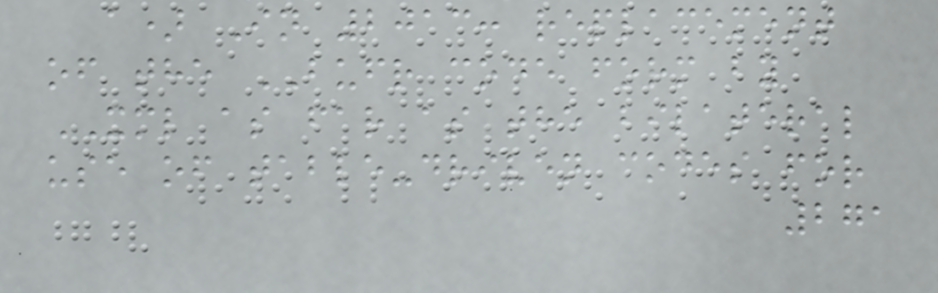a) In 2013: replacement
of the BUFR code form by
XML as far as the bilateral
use of table-driven codes for
271
